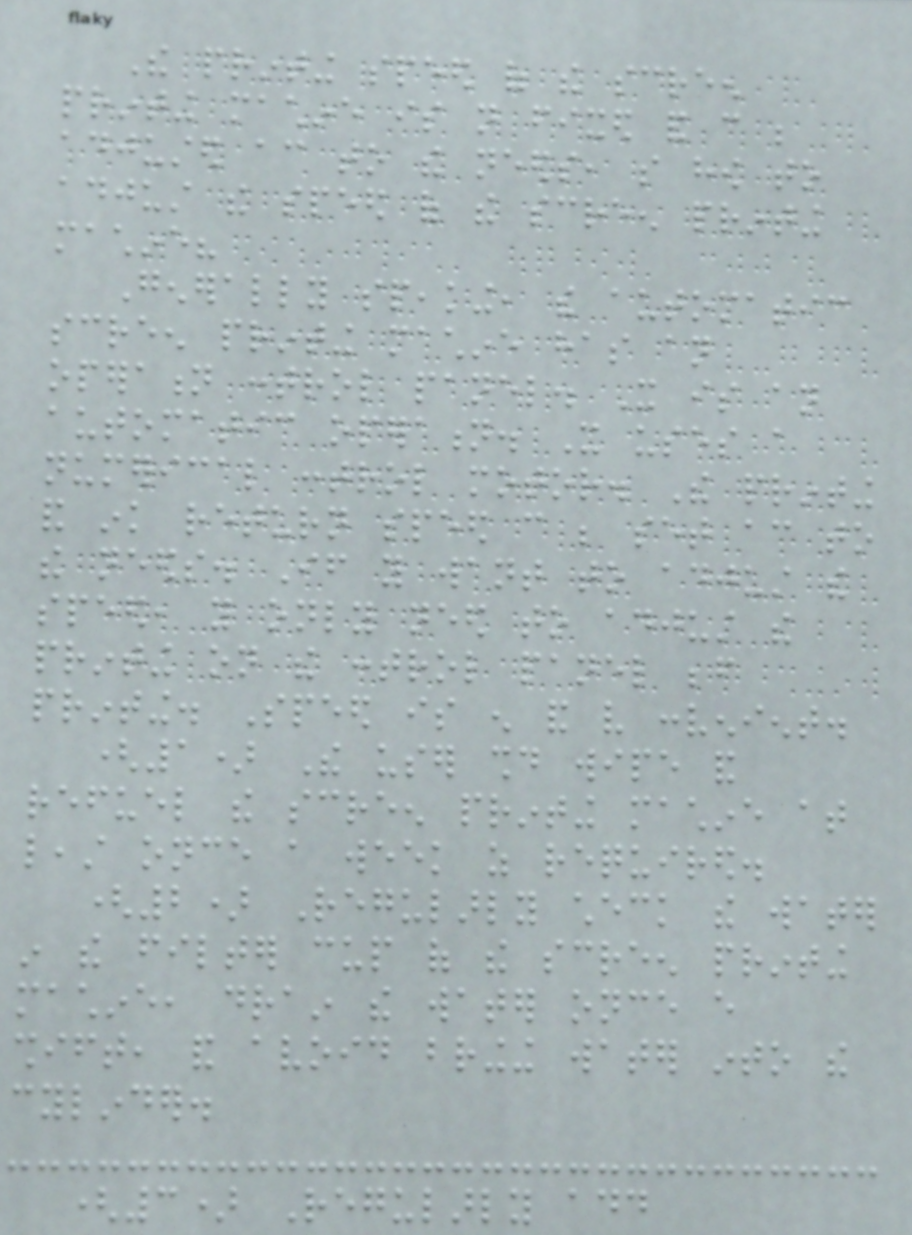The printing speed of the screen
printing machine is not fixed and can be
adjusted according to the needs, so how to
adjust the speed of the screen printing
machine?
Generally speaking, the automatic
screen printing machine has an
operation control panel. It is an
automatic operation. It uses a
numerical control motor. The printing
and ink return speed can be set according to
the needs. If you want to adjust the
speed, you only need to adjust the
printing on the control panel before
printing. Speed is enough and very convenient.
(1) The user should wipe and
refuel the screen printing machine at
least once a week as required.
(2) Regularly check the water
in the filter cup of the screen printing
machine, drain the water once every
shift, and avoid bringing water into the
cylinder.
(3) Regularly add
